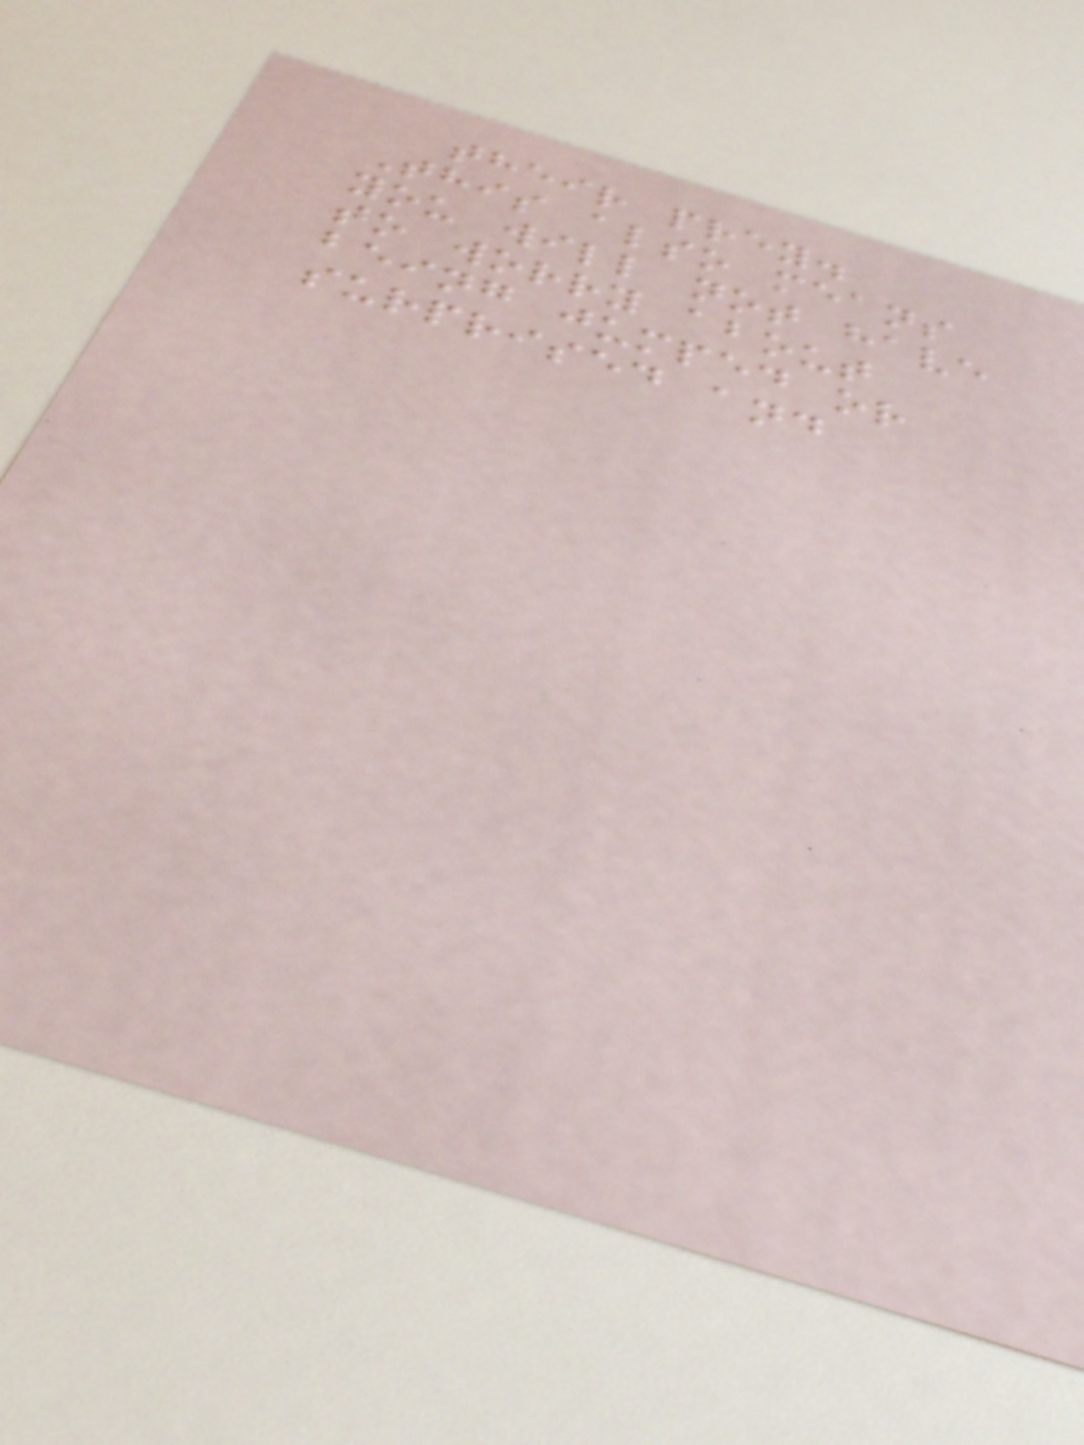their prey.
This also means
you will not have
to worry about
being jumped or
surprised and
